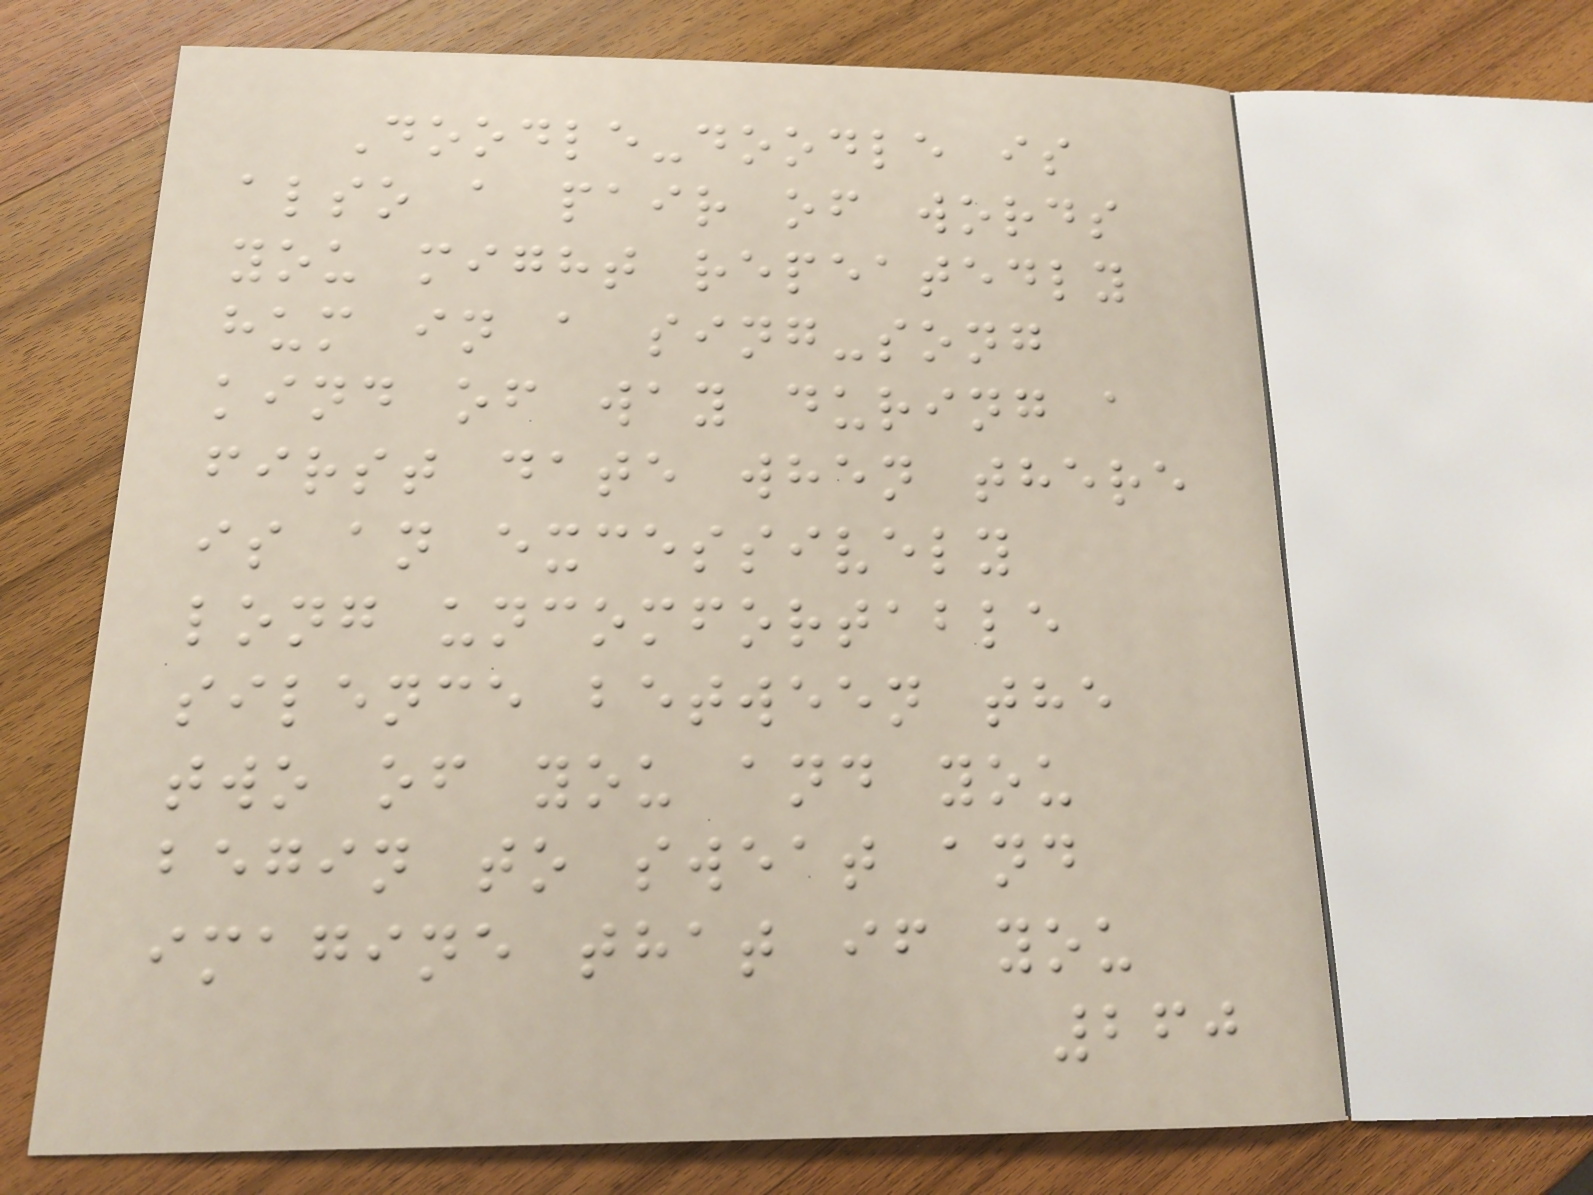Doodle-doodle is
also a pair of words
you might repeatedly
hum in a sing-song
kind of way during a
first date when there
is an excessively
long uncomfortable
silence between the
two of you and you
begin to sweat and
imagine that if you
260
